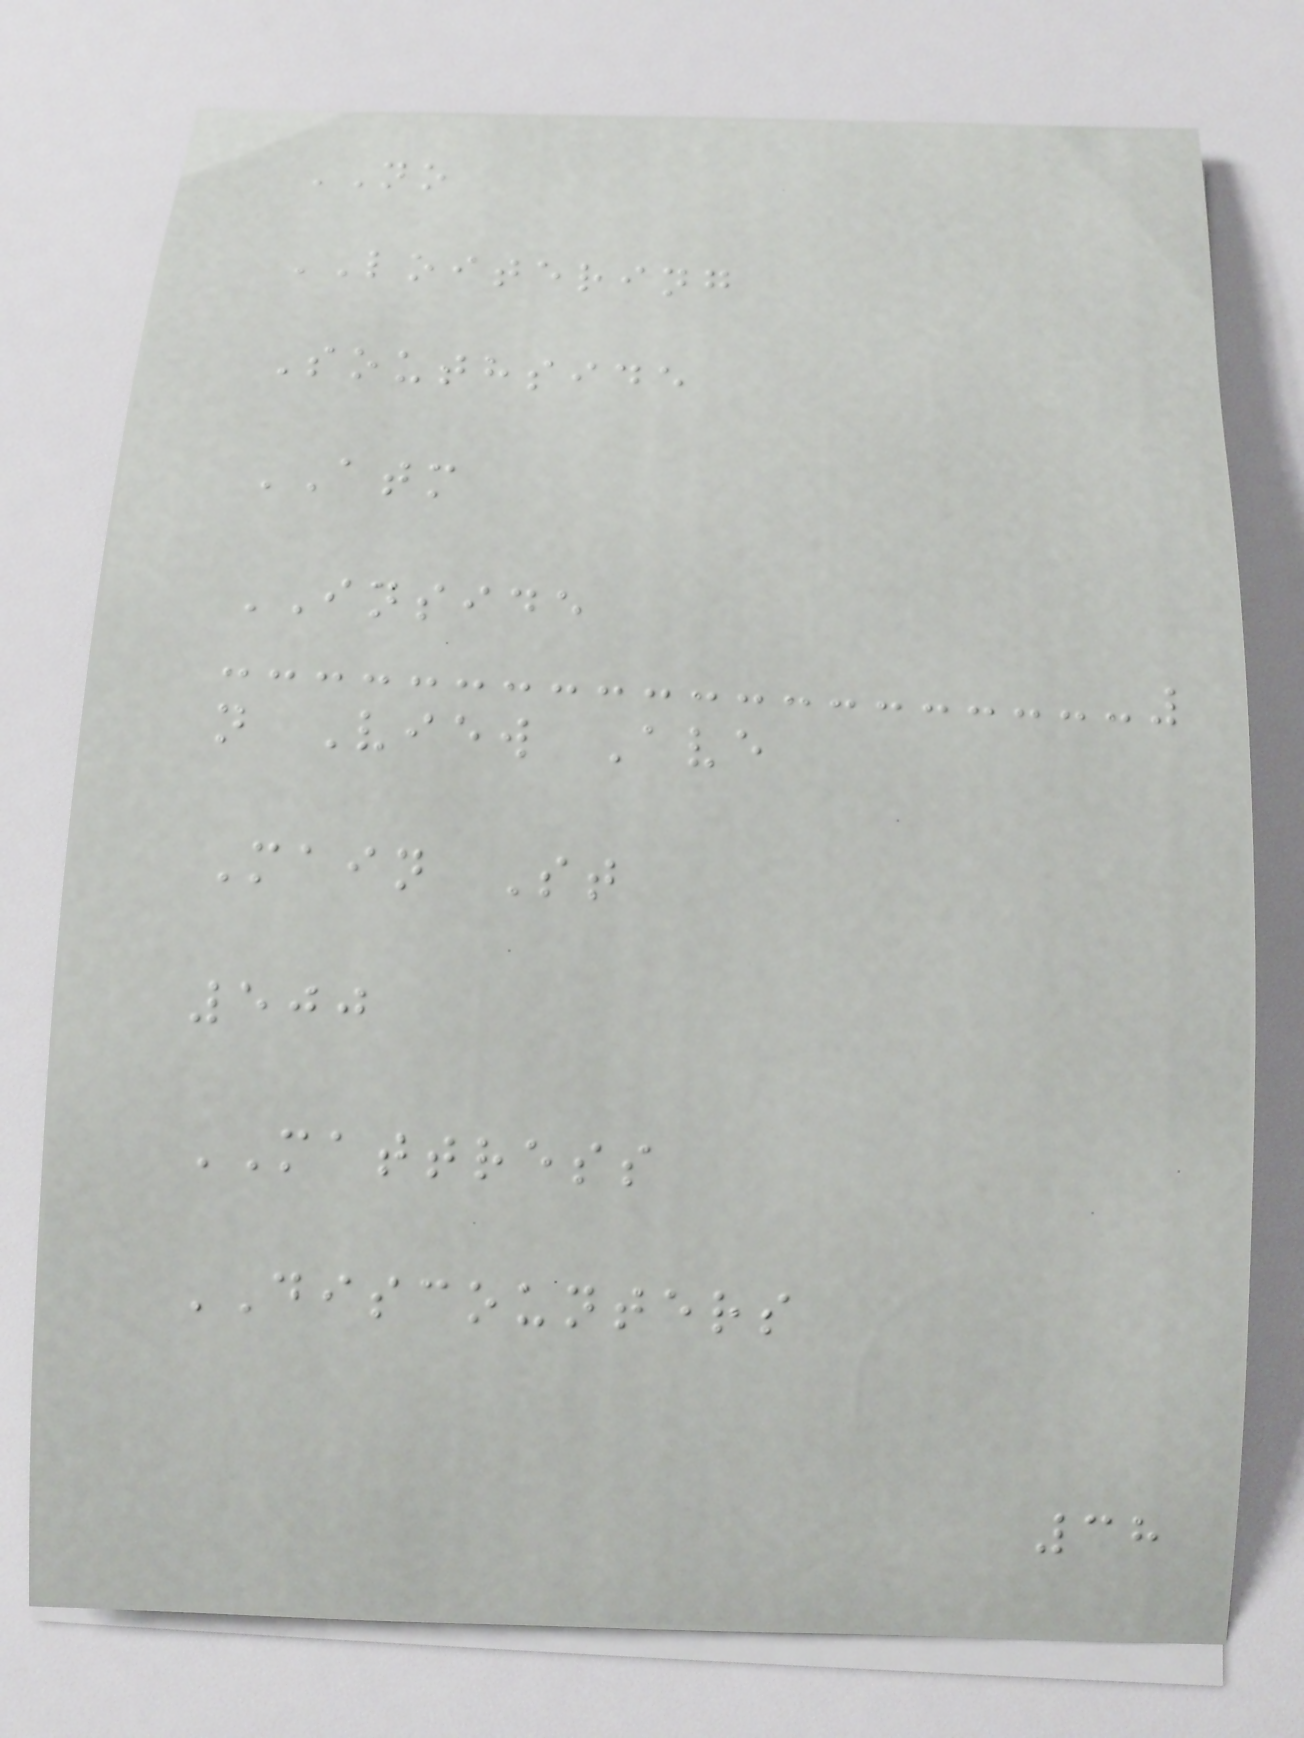NO
LOITERING
Southside
ATM
INSIDE
n View Ave
Main St
500
MATTRESS
DISCOUNTERS
38
